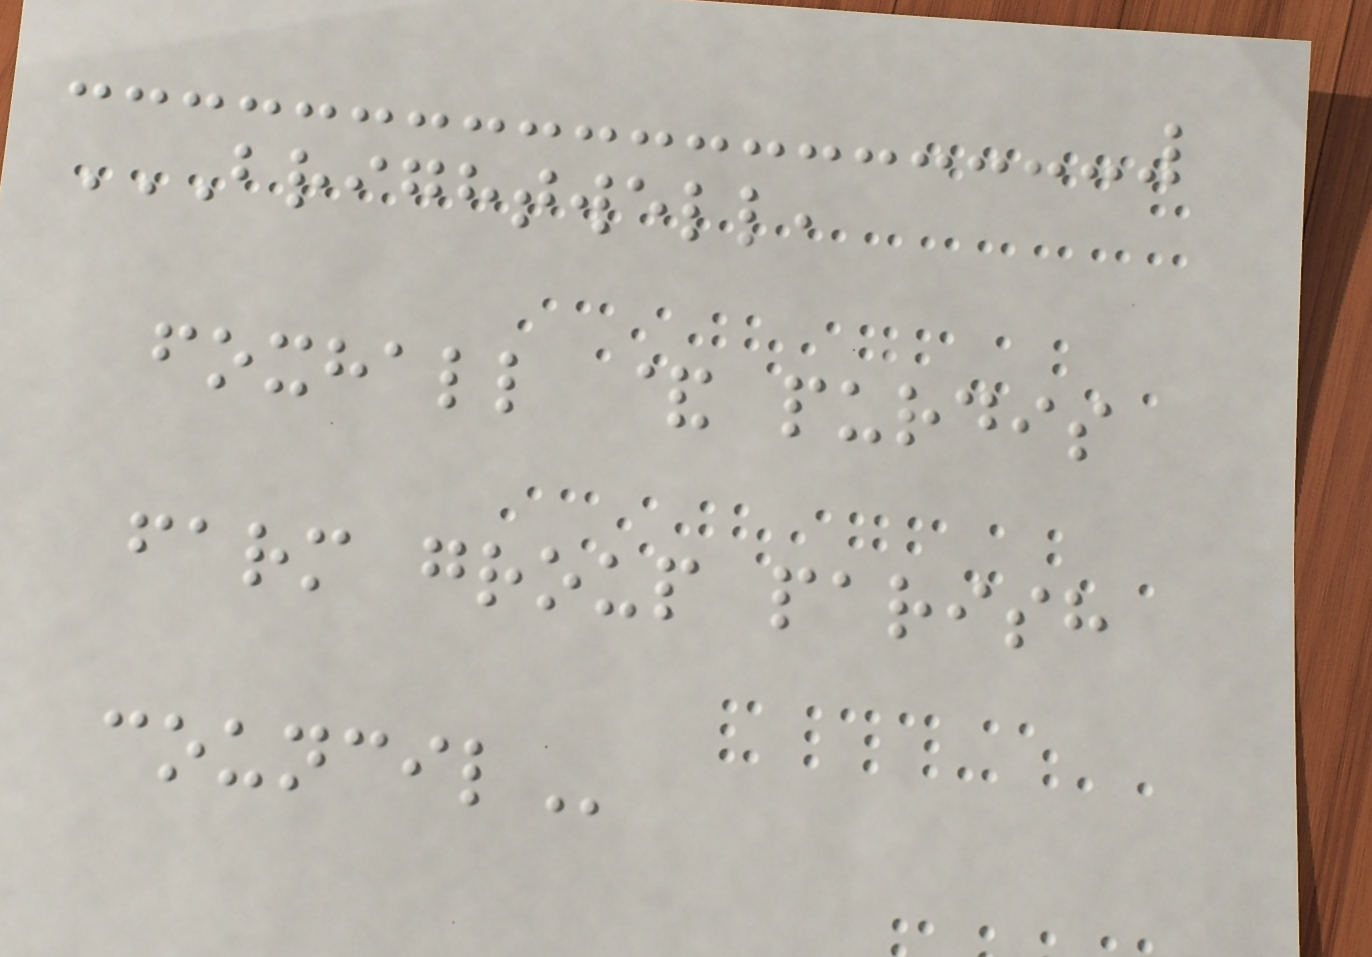BRIGHTWELL,
FOXHALL & PURDIS
FARM GROUP PARISH
COUNCIL
